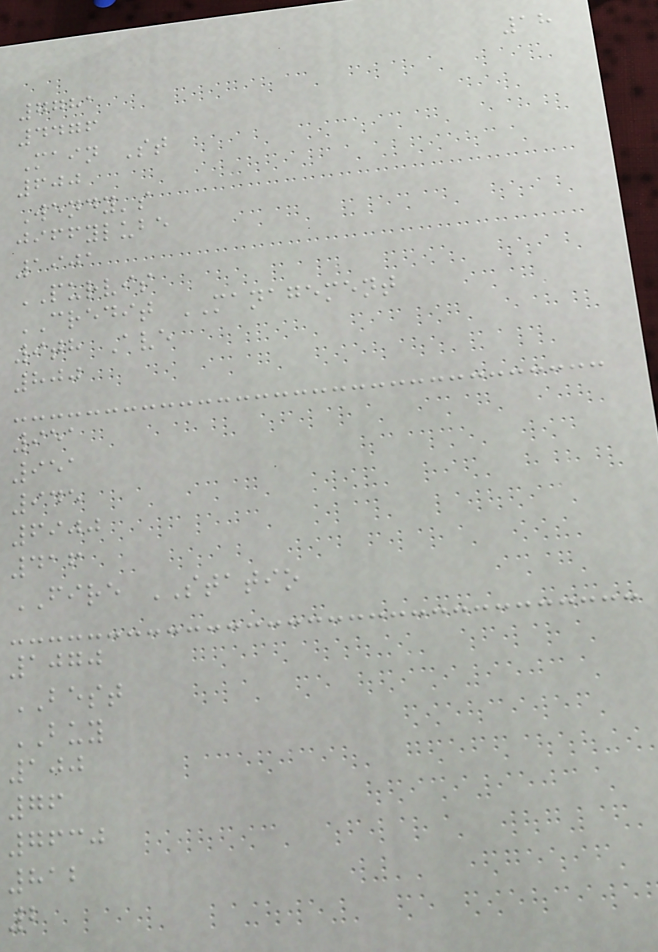18
7781
4476
Main St
600
Wendy's
jiffylube
1901
PURVIS
CREDIT MANAGEMENT
9th Ave
800
951
951
945
6900
416
FIRE STATIO
1070
BEST
BUY
100
76
7630
812
2
